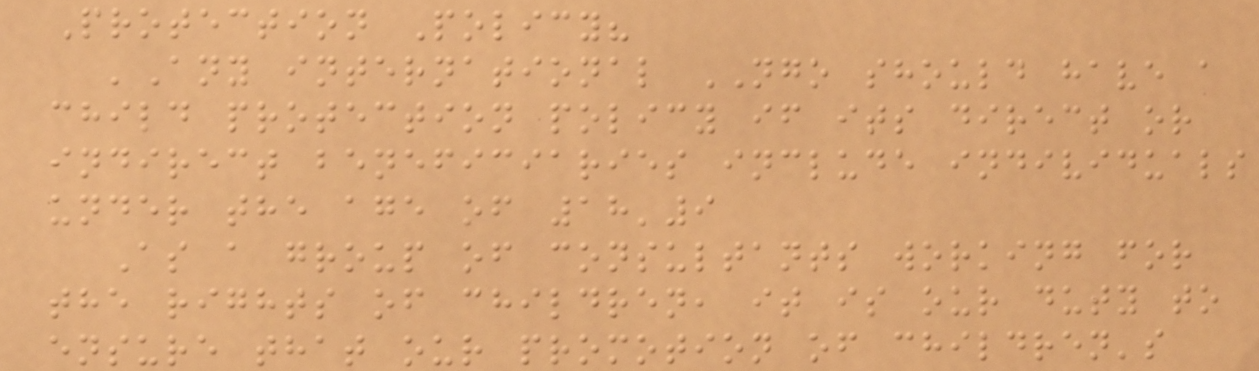Protection Policy?
'Any international NGO should have a
child protection policy if its direct or
indirect beneficiaries include individuals
under the age of 18'9
As a group of consultants working for
the rights of children, it is our duty to
ensure that our promotion of children's
